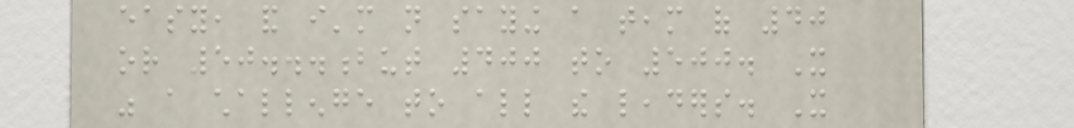easy, and i'm not saying a team of 40
or 50...but 400 to 500. It
was a challenge to all the leaders. It
